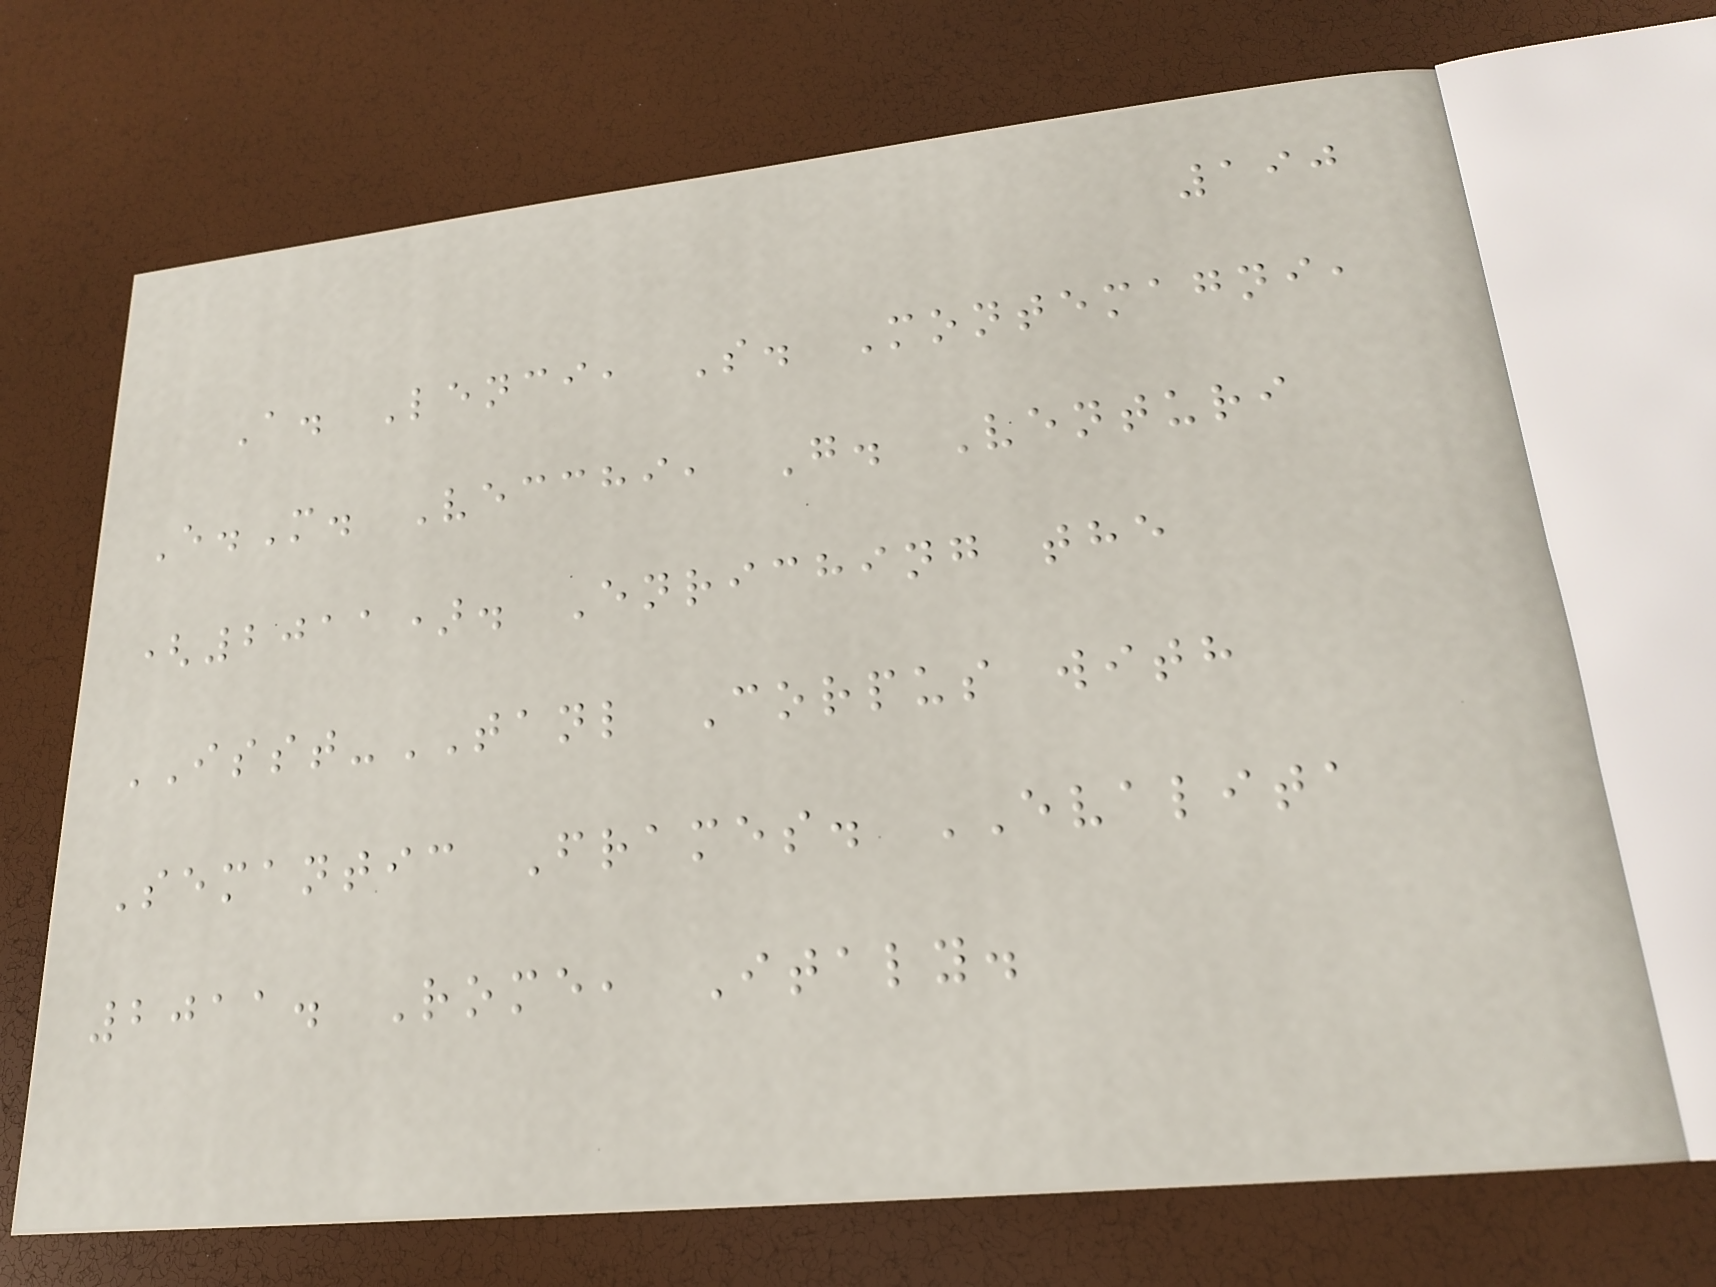190
A. Lenci, S. Montemagni,
E.M. Vecchi, G. Venturi
(2011). Enriching the
ISST-TANL Corpus with
Semantic Frames. EVALITA
2011. Rome, Italy.
